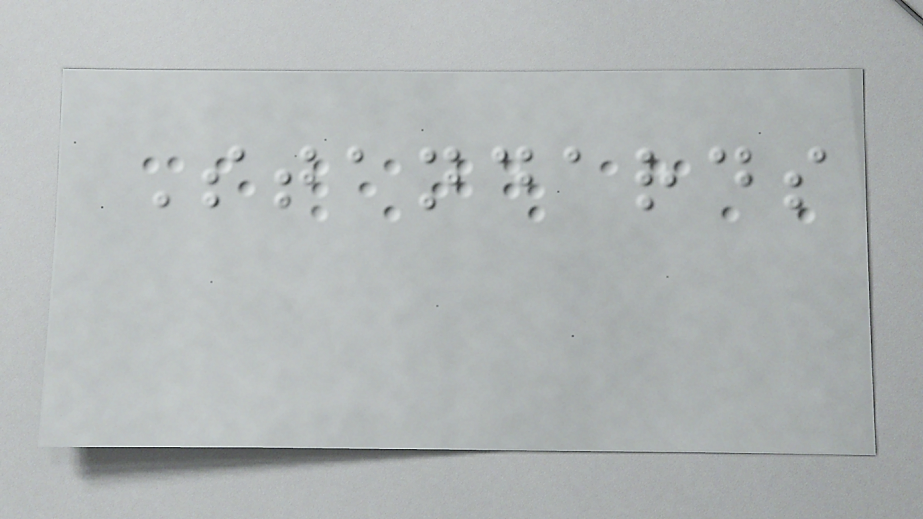Standards
